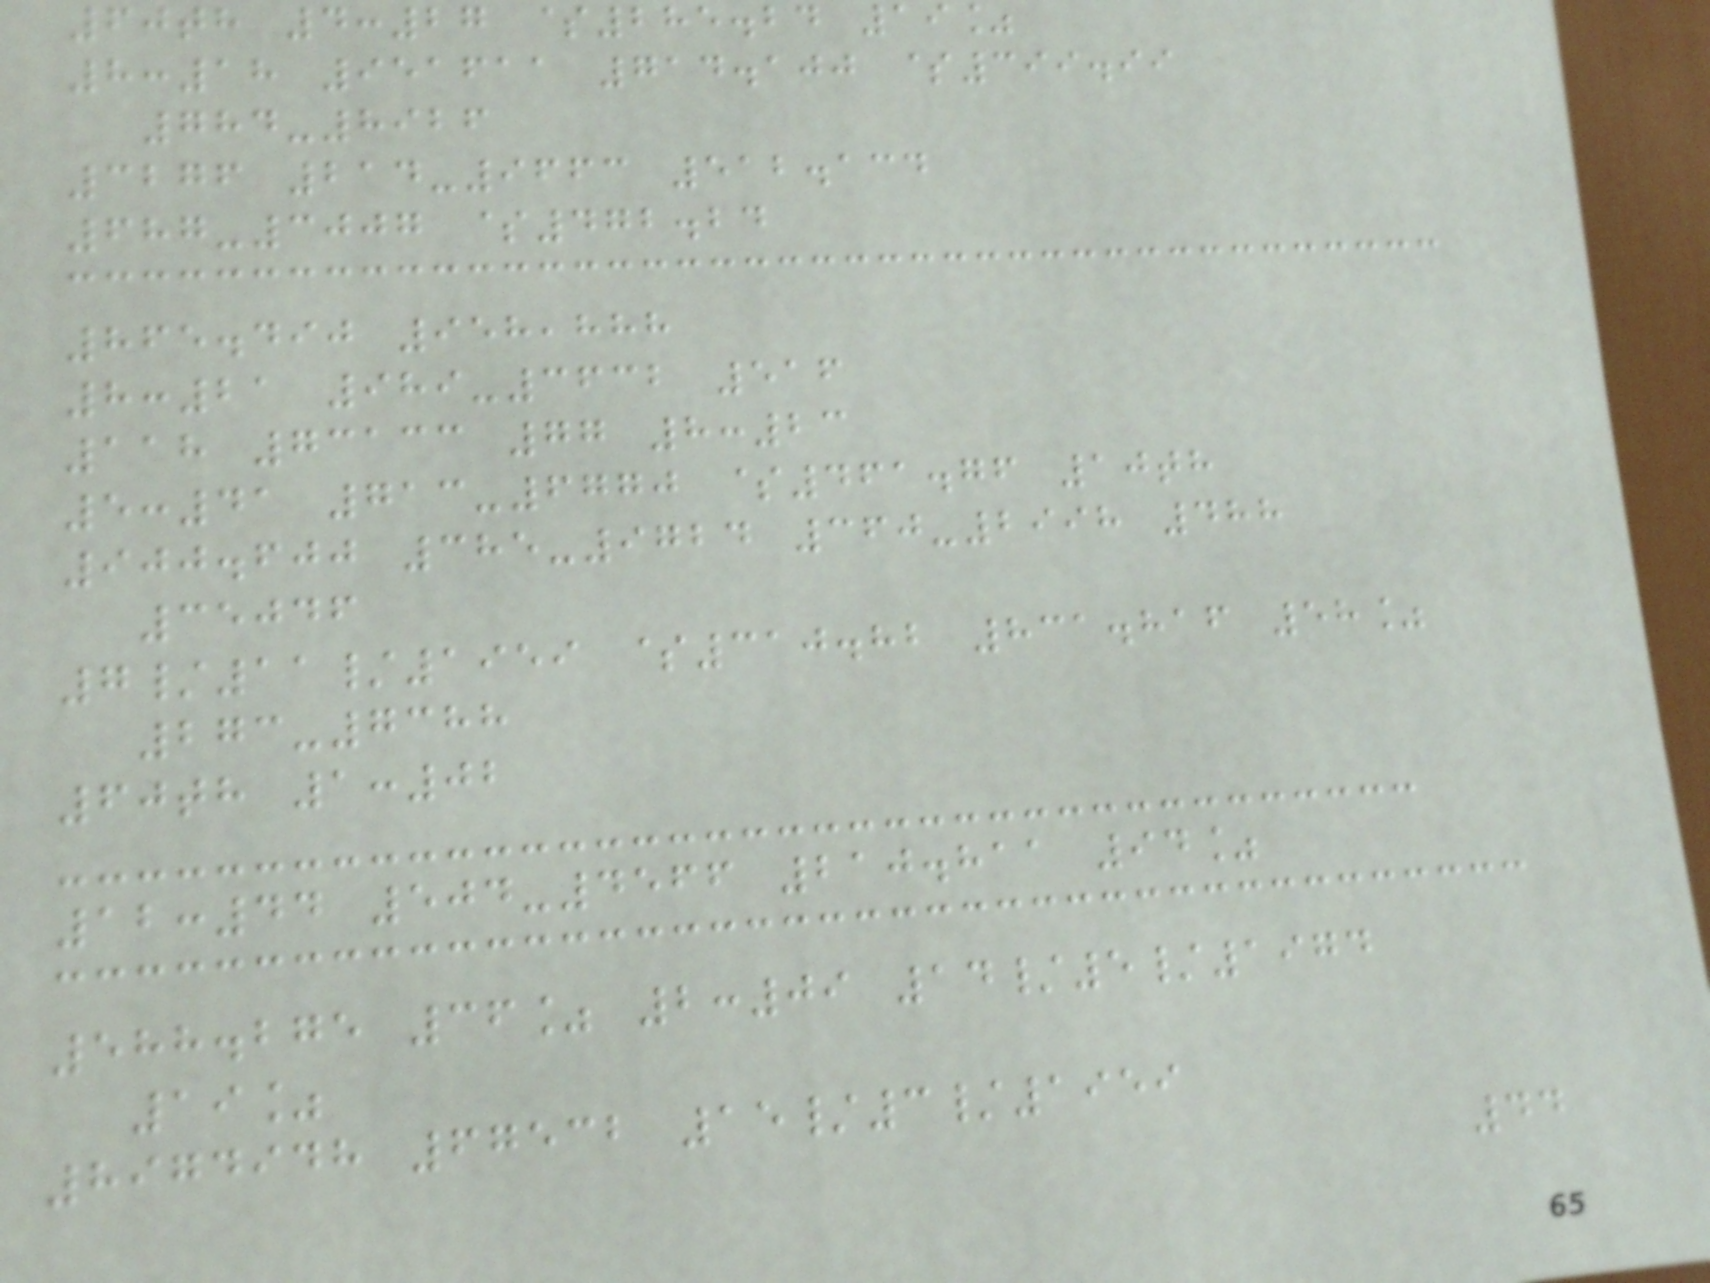60th 4:27 $285.24 19%
8:18 951611 714.100 $399.99
784-8926
3276 214-9663 512.134
687-3007 $472.24
865.490 958,888
8:21 989-3632 516
118 73133 77 8:23
5:41 713-6770 $461.76 10th
900.600 385-9724 360-2998 488
35046
7/11/1959 $310.82 831.816 58%
273-7388
60th 1:02
12:44 504-4566 210.811 94%
588.275 36% 2:09 14/5/1974
19%
8974948 67532 15/3/1959
44
